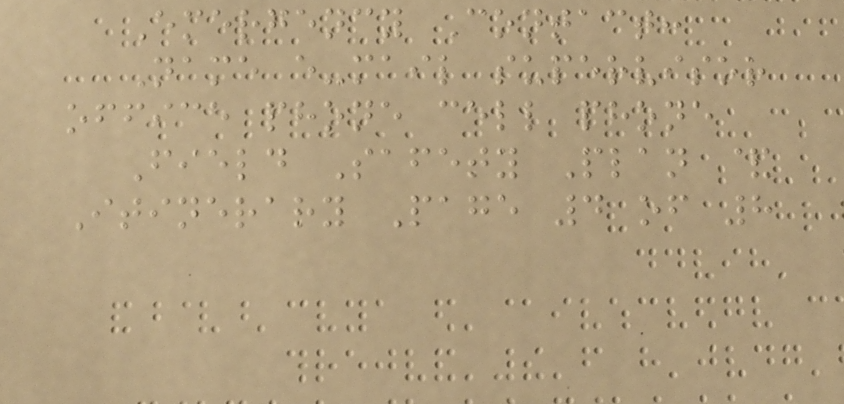Emergency Contact:
Name e-mail supervisor
office phone cell phone
Field Safety Plan &
Itinerary Page 4 of 8
